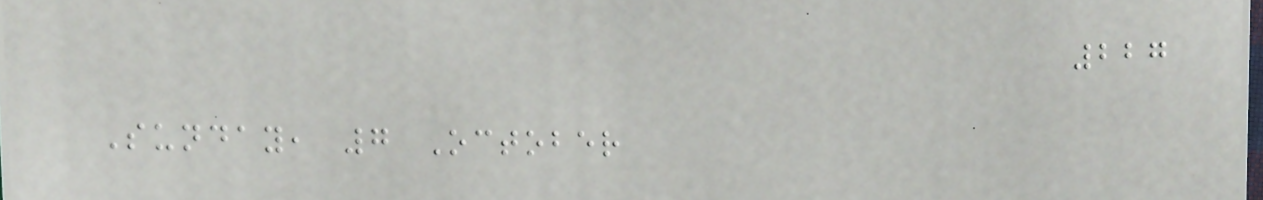227
Sunday, 7 October
